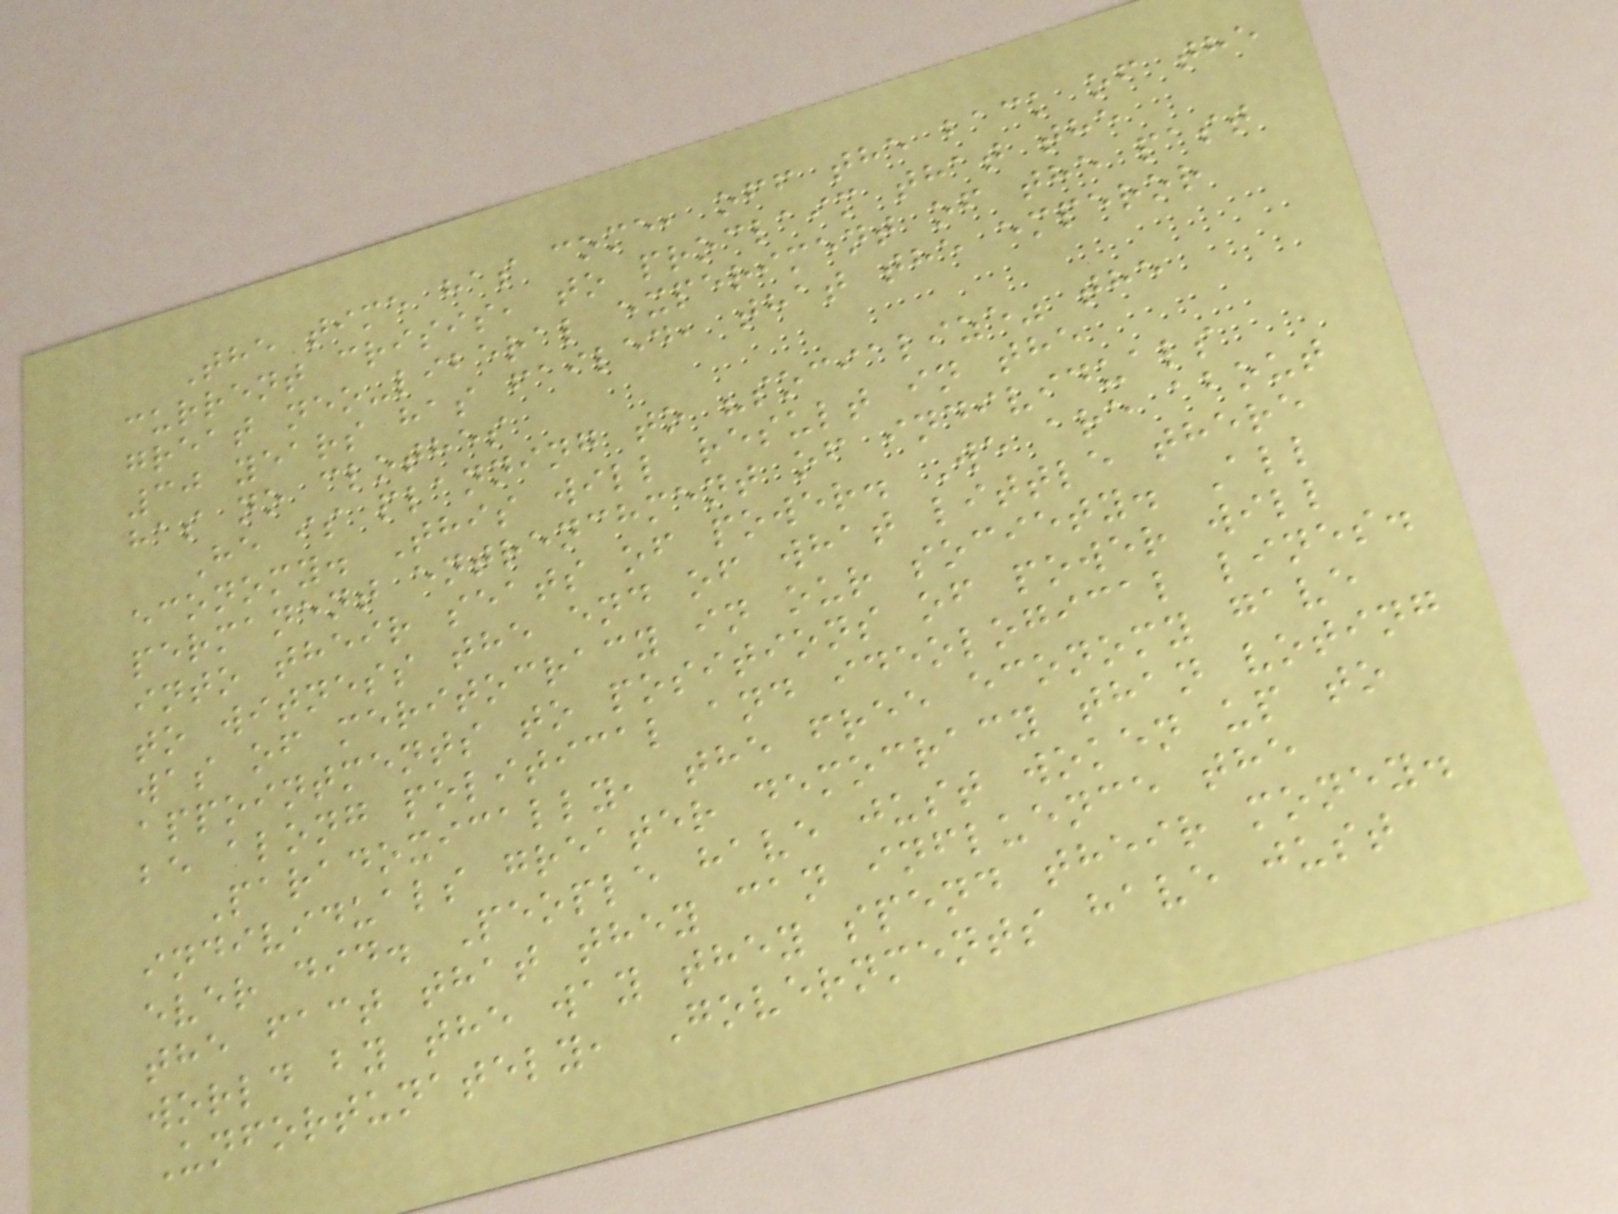The time has come, off the back of the
current crisis, to proclaim that the
great neo-liberal experiment of the past
30 years has failed, that the emperor
has no clothes
He is planning to "socialize" the
economy. This will result in the
permanent entrenchment of individuals
into their seats of power. We are about
to witness the end of what little there
was of meritocracy in our society. All
appointments to positions of power will
be along political and ideological lines.
Paradoxically, the free economy gave
individuals greater democracy than voting
ever did. People have just woken up to
the fact that they can influence the
world by the way they spend their money.
Unfortunately, Governments have just
